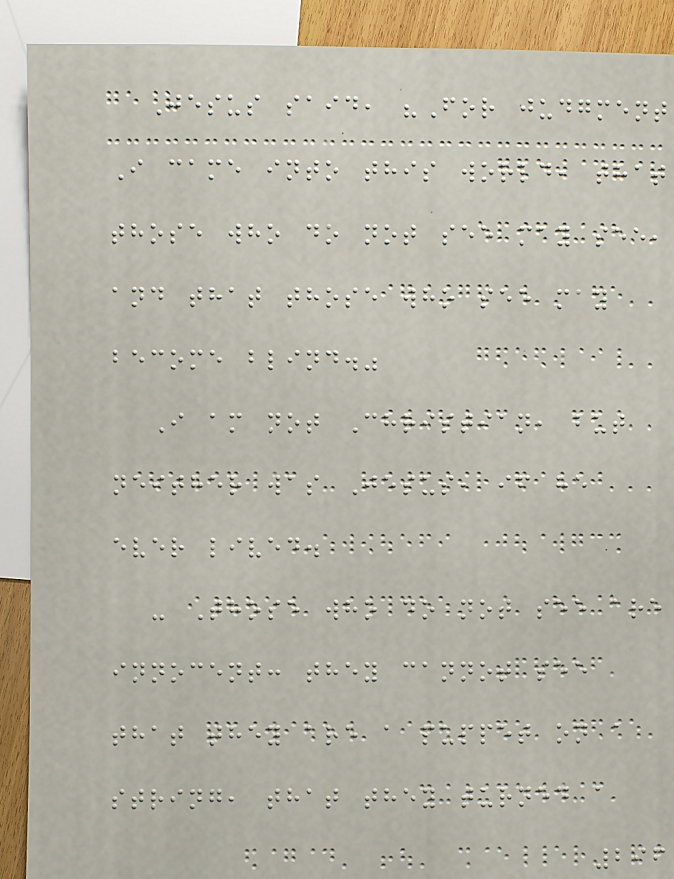Jesus said, "For judgment
I came into this world, that
those who do not see may see,
and that those who see may
become blind."
I am not Christian, but
neither was Jesus, if he
ever lived.
- Those who do not see are
innocent: they cannot see
that they are a puppet on a
string, that they turned a
296
